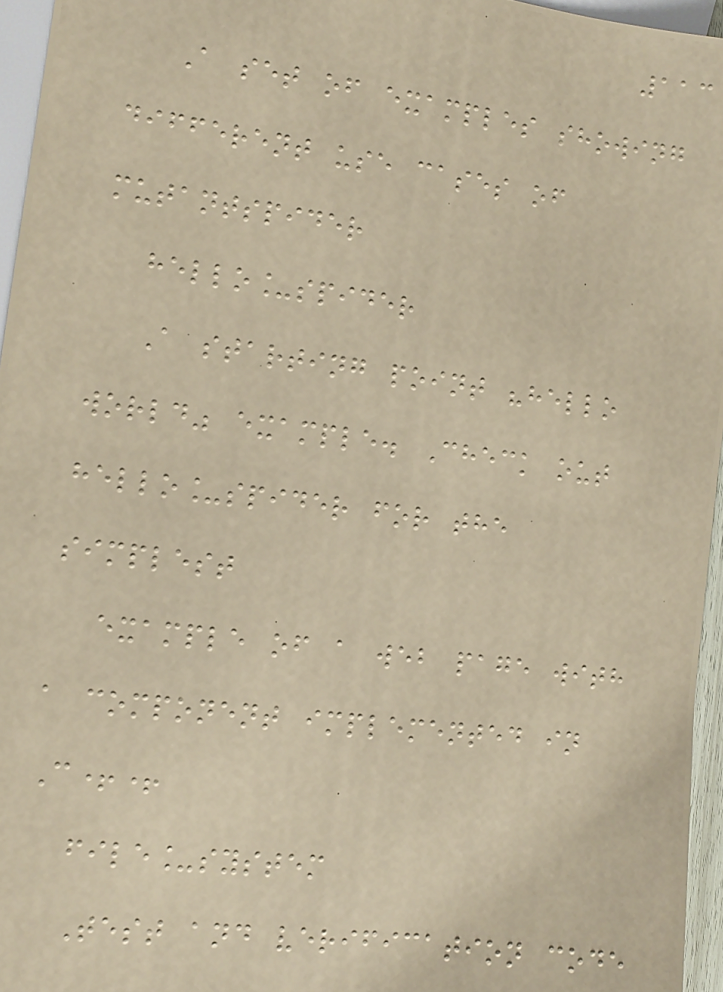113
A set of examples showing
different use cases of
mutantspider
hello_spider
A starting point "hello
world" example. Check out
hello_spider for the
simplest
example of a web page with
a component implemented in
C++
file_system
Test and verification code
